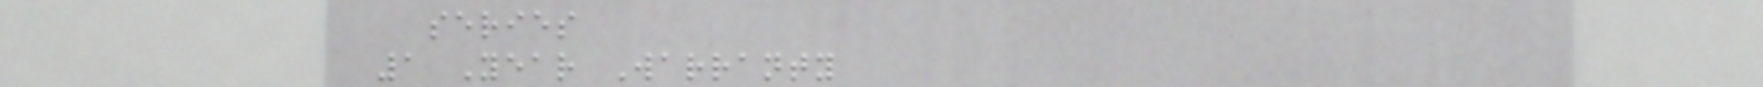series
1 Year Warranty
